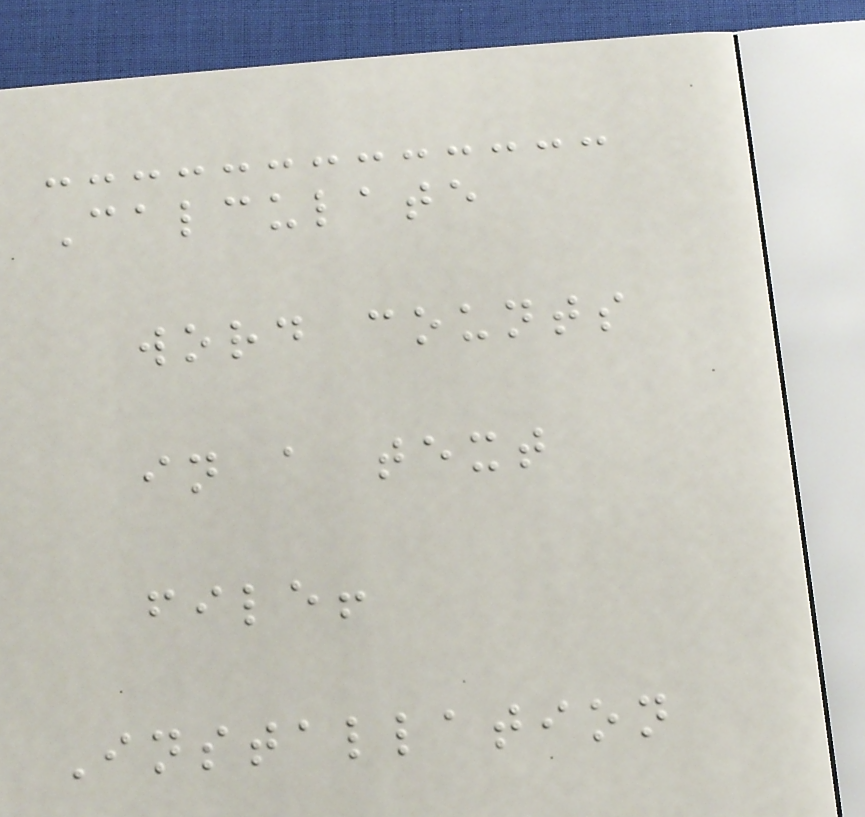Calculate
word counts
in a text
file!
Installation
